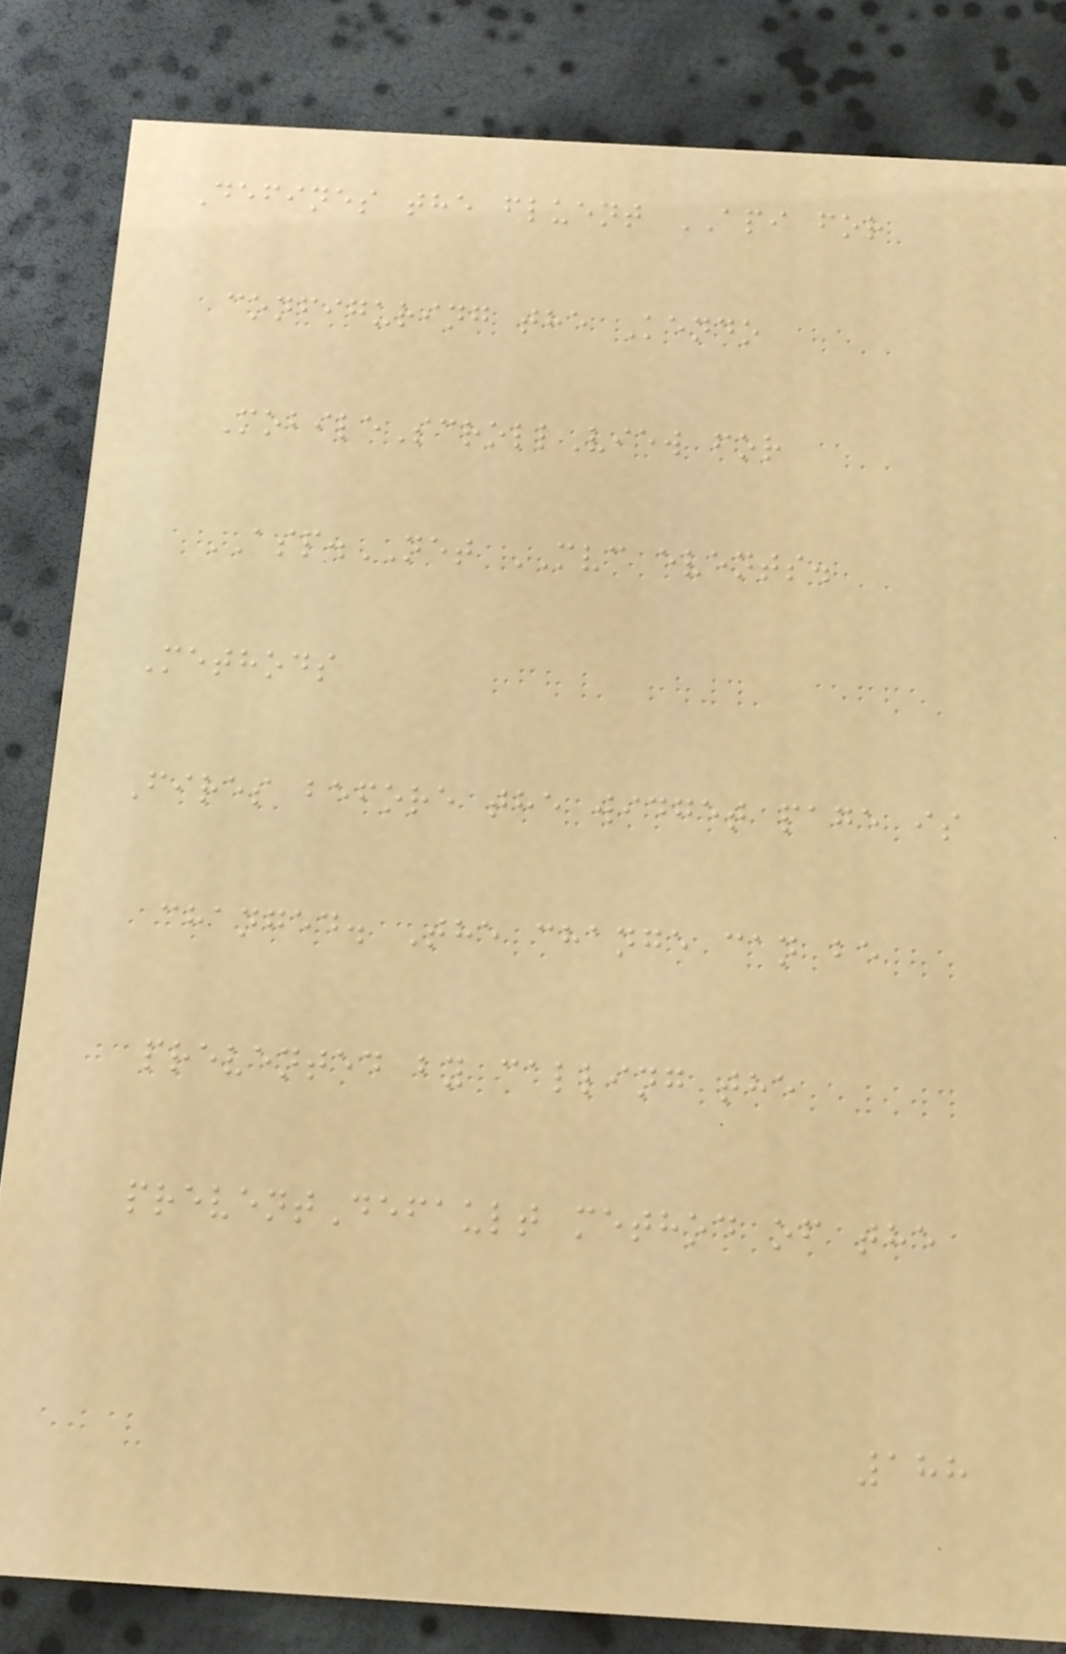Defines the fluent API for
configuring the Kendo
MobileScrollView for
ASP.NET MVC events.
Methods
Fires before the widget page is
changed. The change can be
prevented by calling the
preventDefault method of the
188
